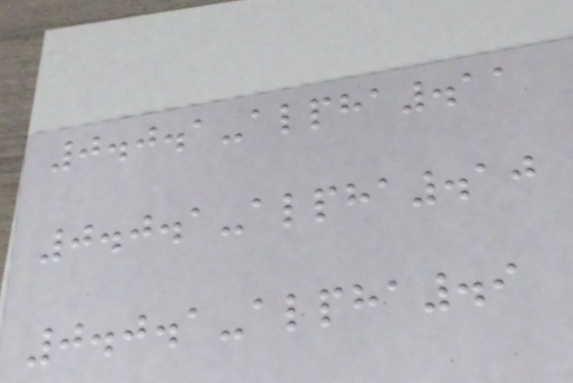0.0.1-alpha.11
0.0.1-alpha.10
0.0.1-alpha.9
